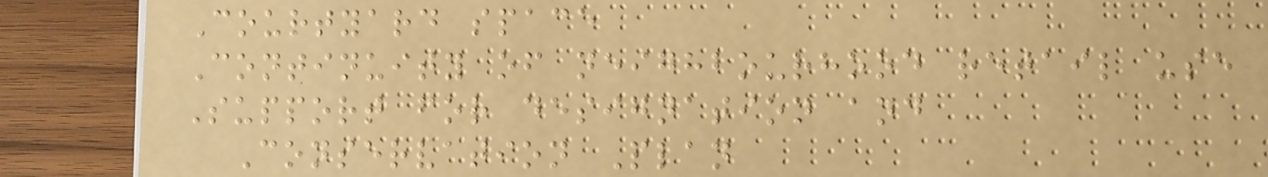Courtyard space
Continuity of neighbourhood retail use
Support for designation and
Conservation Plan
